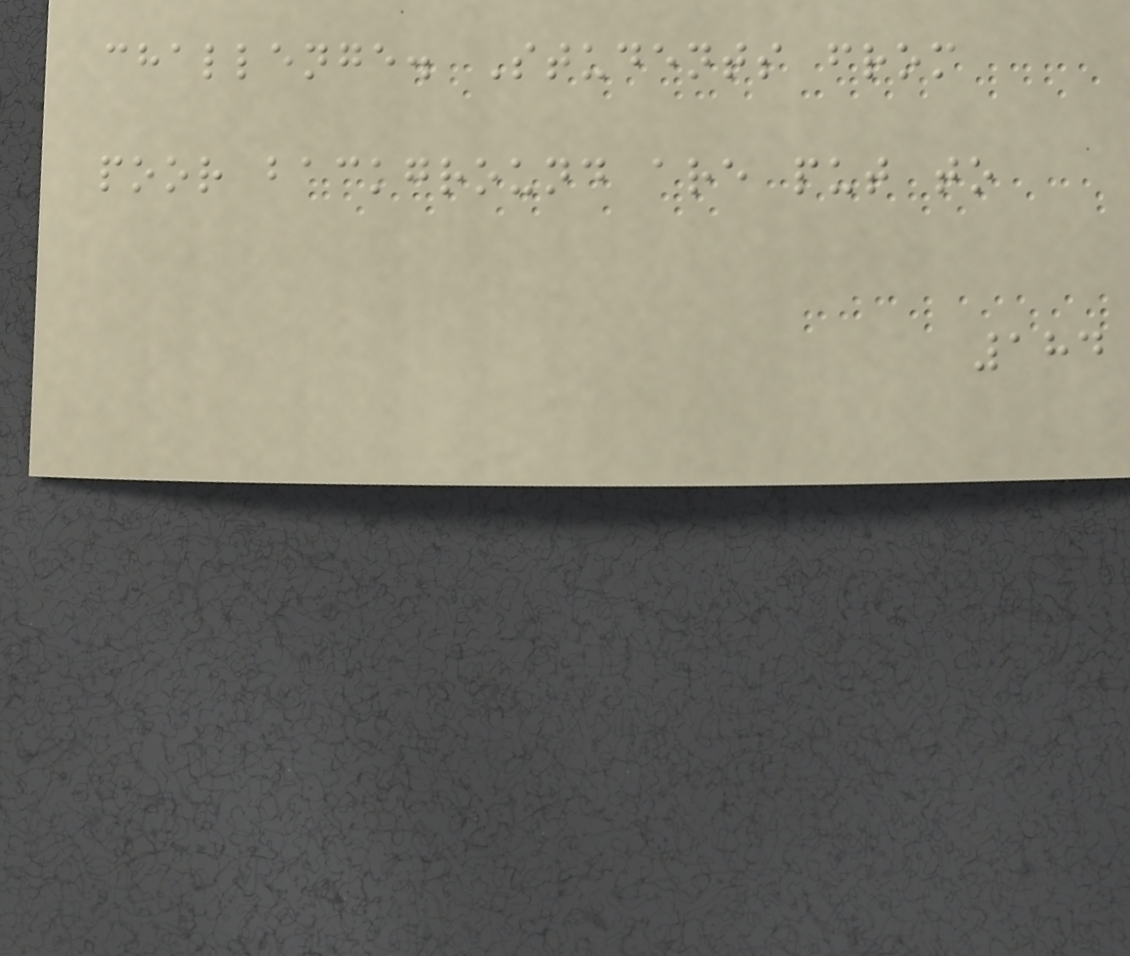challenge. Students from
poor background are put to
184
